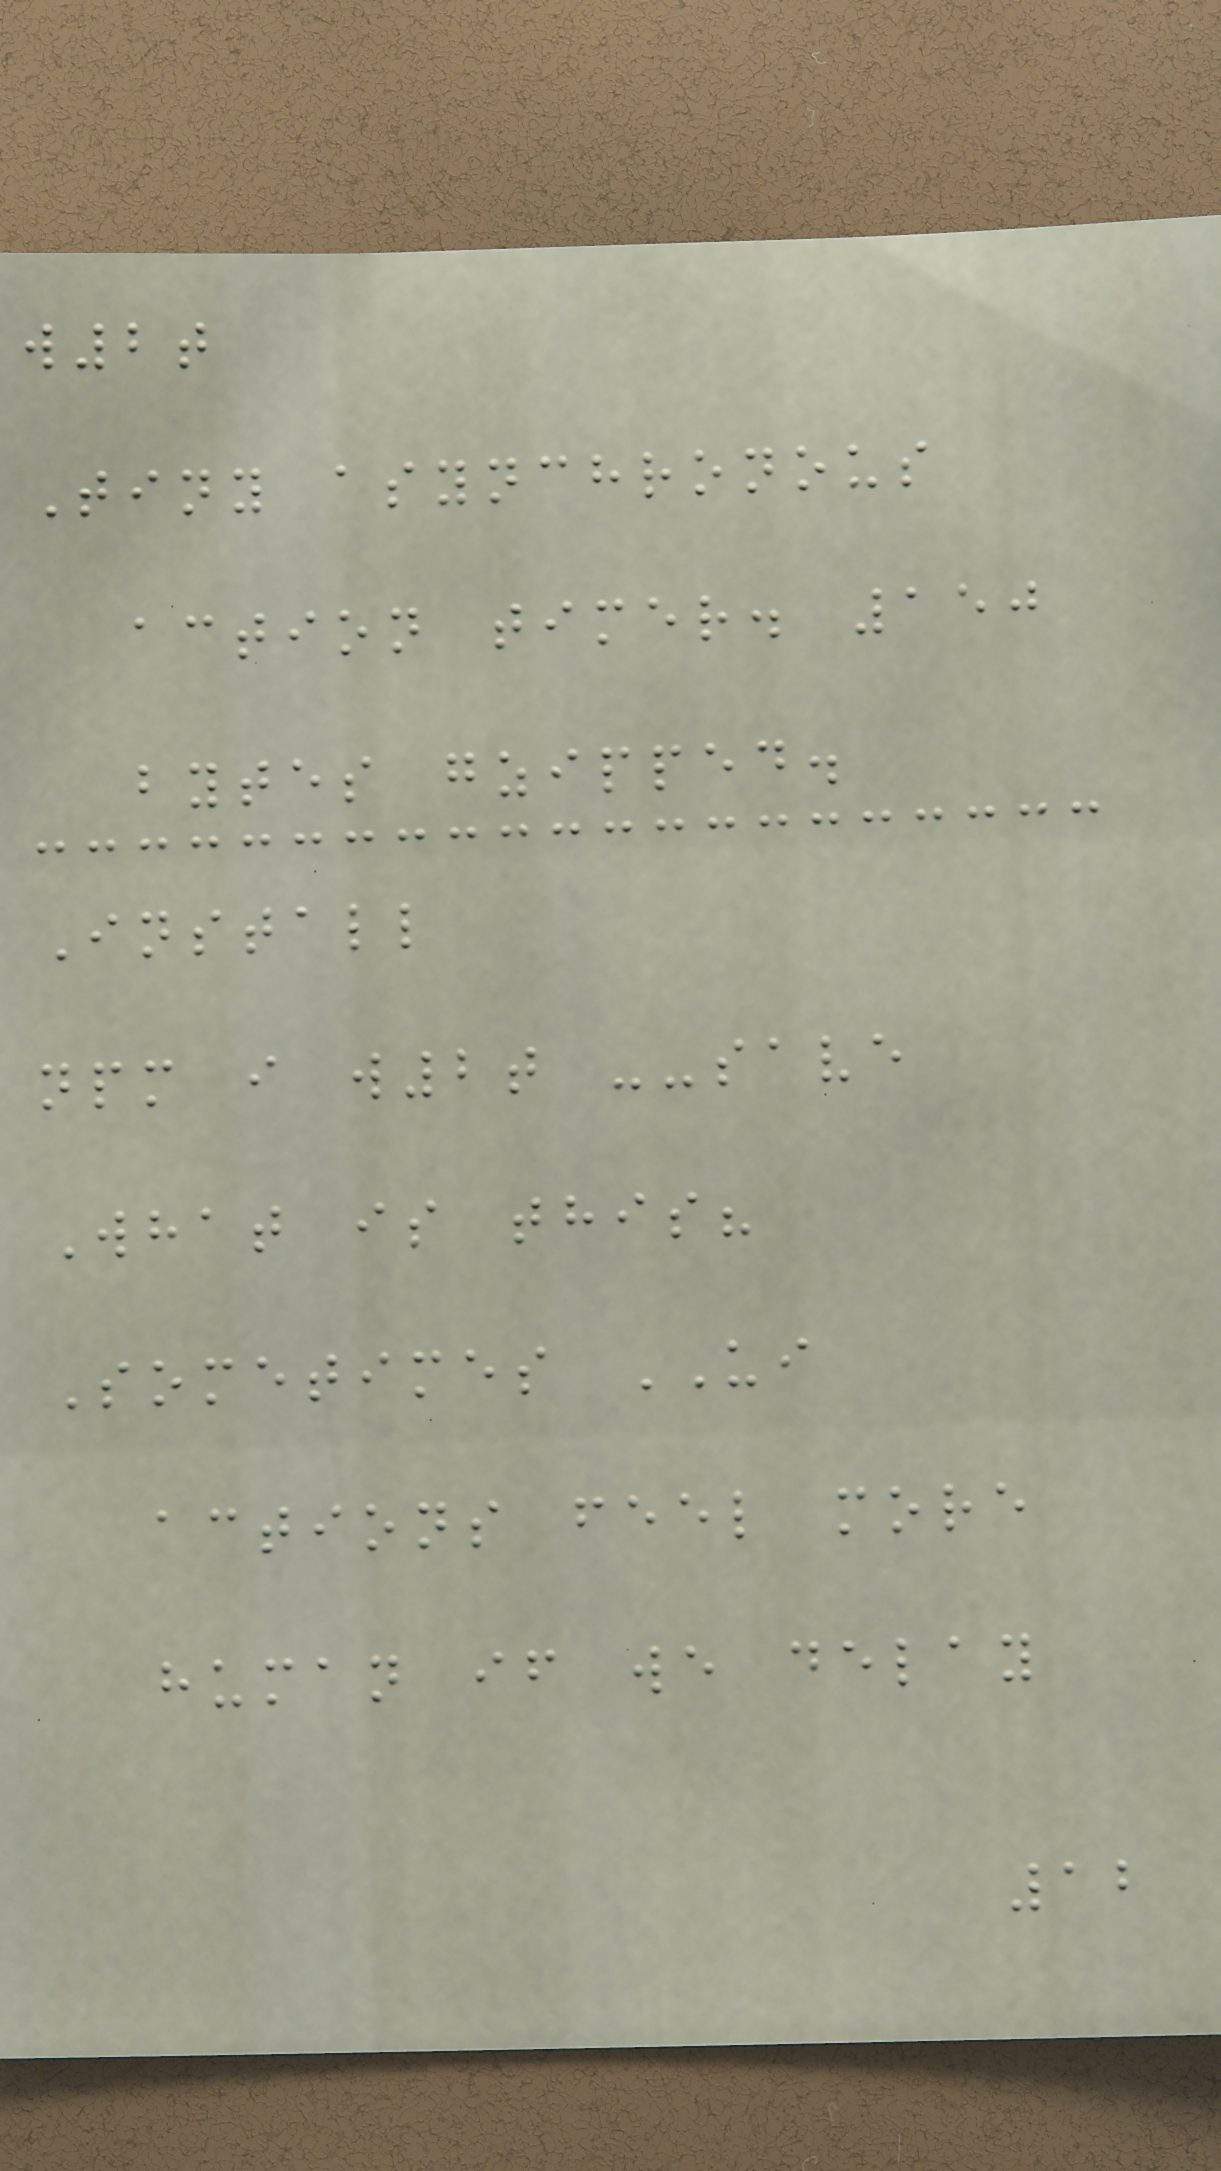w2t
Tiny asynchronous
action timer. 150
bytes gzipped.
Install
npm i w2t --save
What is this?
Sometimes UI
actions feel more
human if we delay
12
